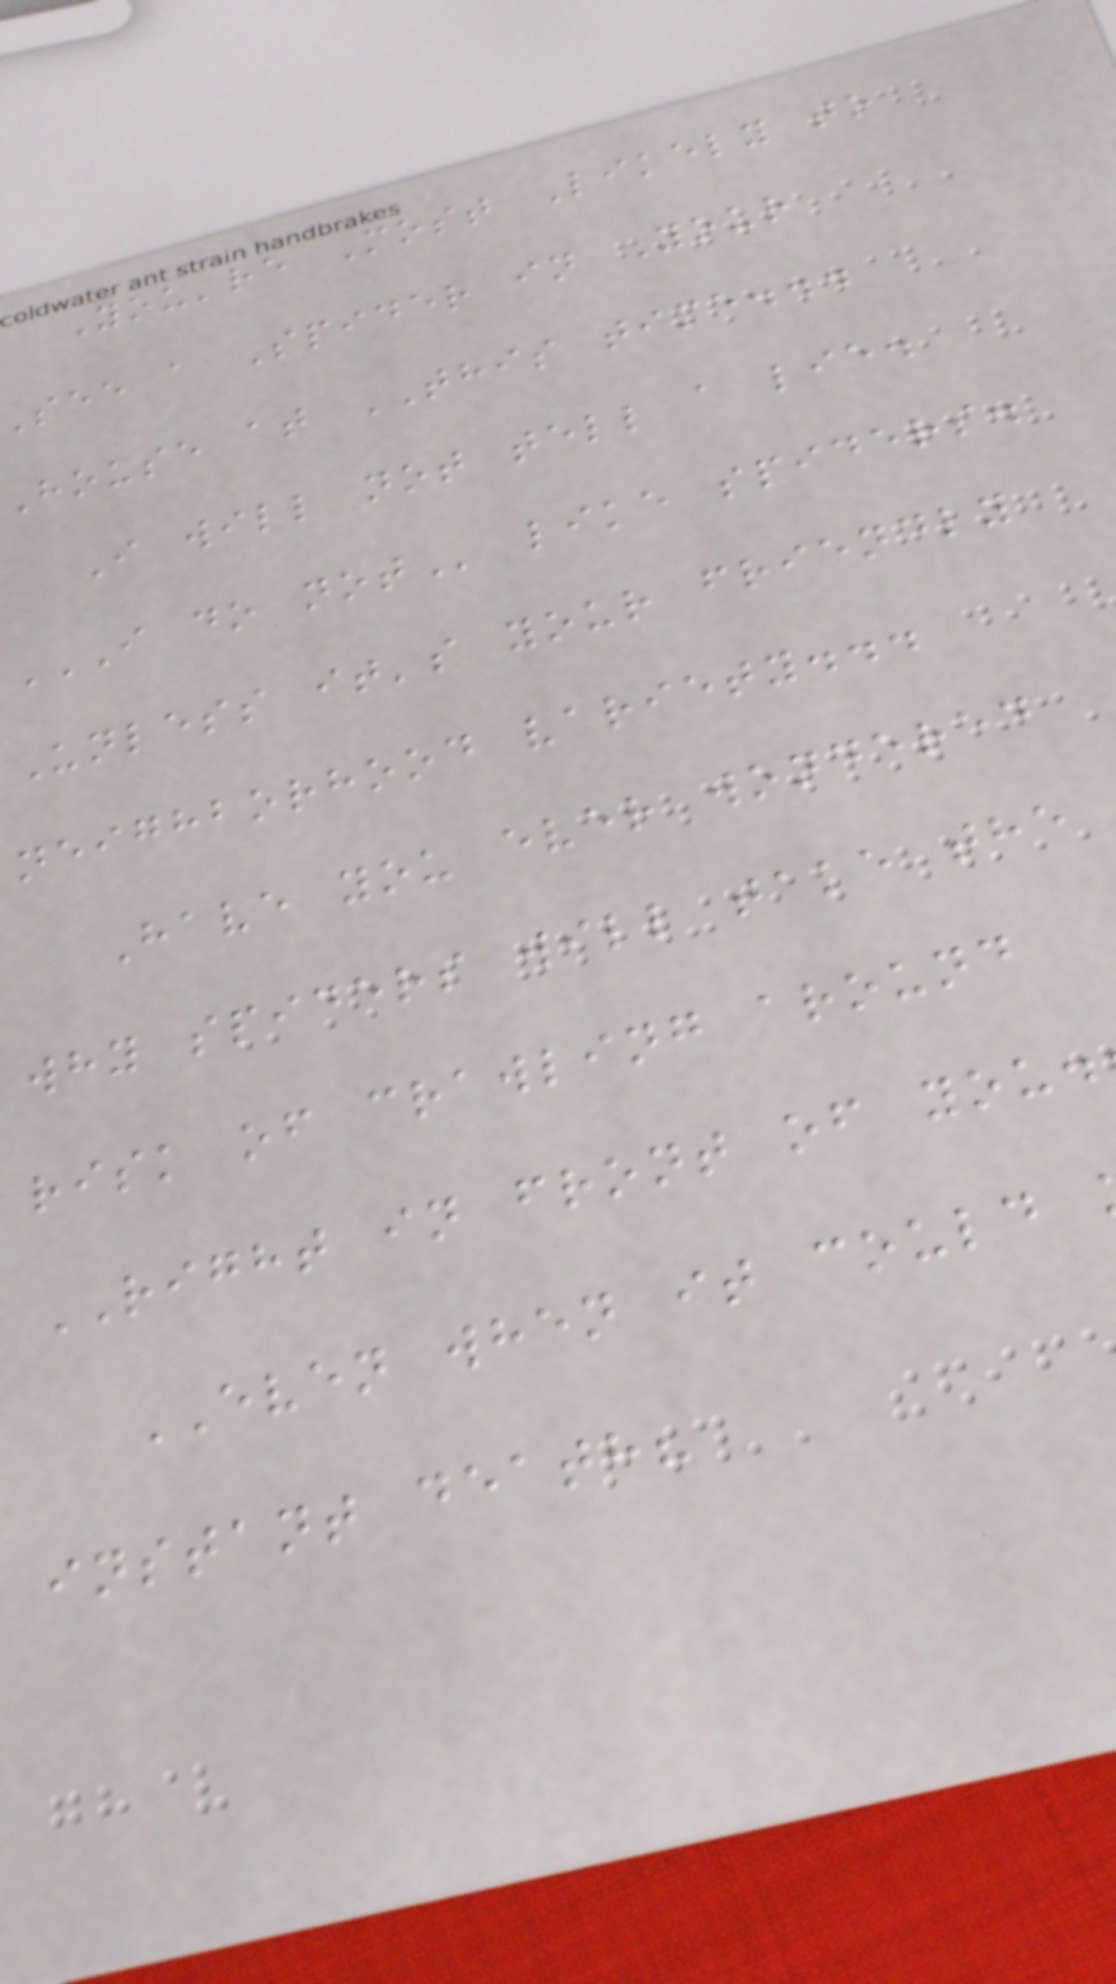You're Most Likely to
see a Spider in Your
House at THIS time...
I will not tell a lie.
I DO NOT like spiders.
Unless it's your friendly
neighborhood variety...
Have you ever wondered
why spiders will take the
risk of crawling around
RIGHT in front of you.
EVEN when it could
instant death?
